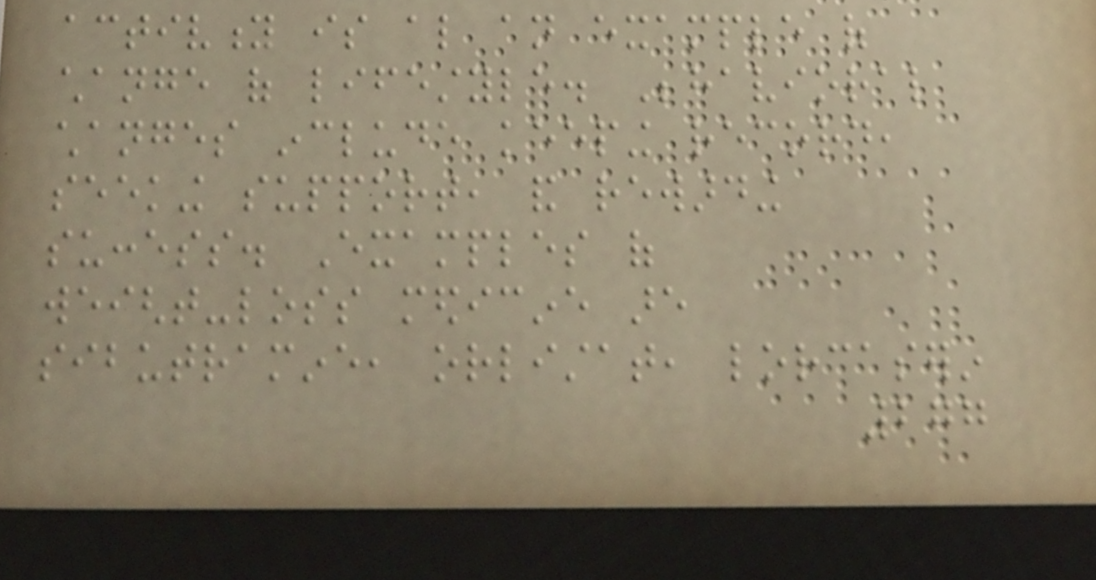activity is also an example of
change of lifestyle. Behavioral
changes include keeping record,
seeking support, and rewarding
success. Examples of
weight-loss medicine are
sibutramine, orlistat, lorcaserin
277
